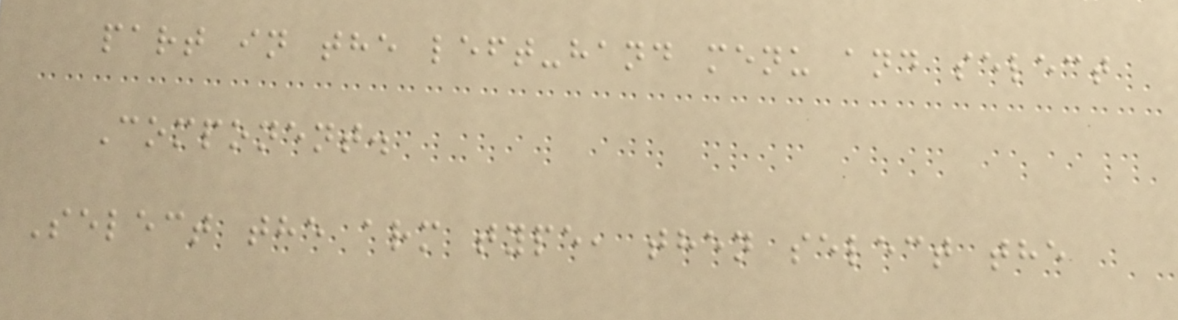part in the left-hand menu and select
Component.
Select the arm type, then select the
